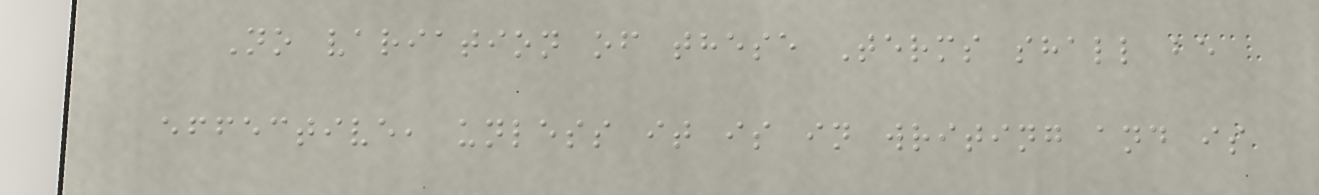No variation of these Terms shall be
effective, unless it is in writing and is
